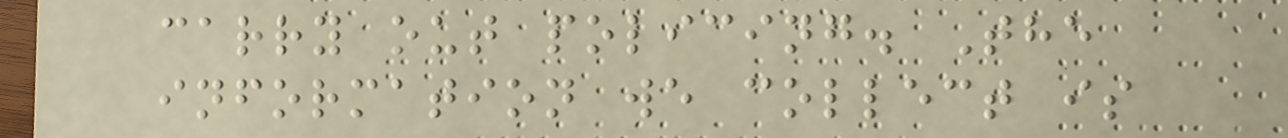carry out policing. The
information we collect is
